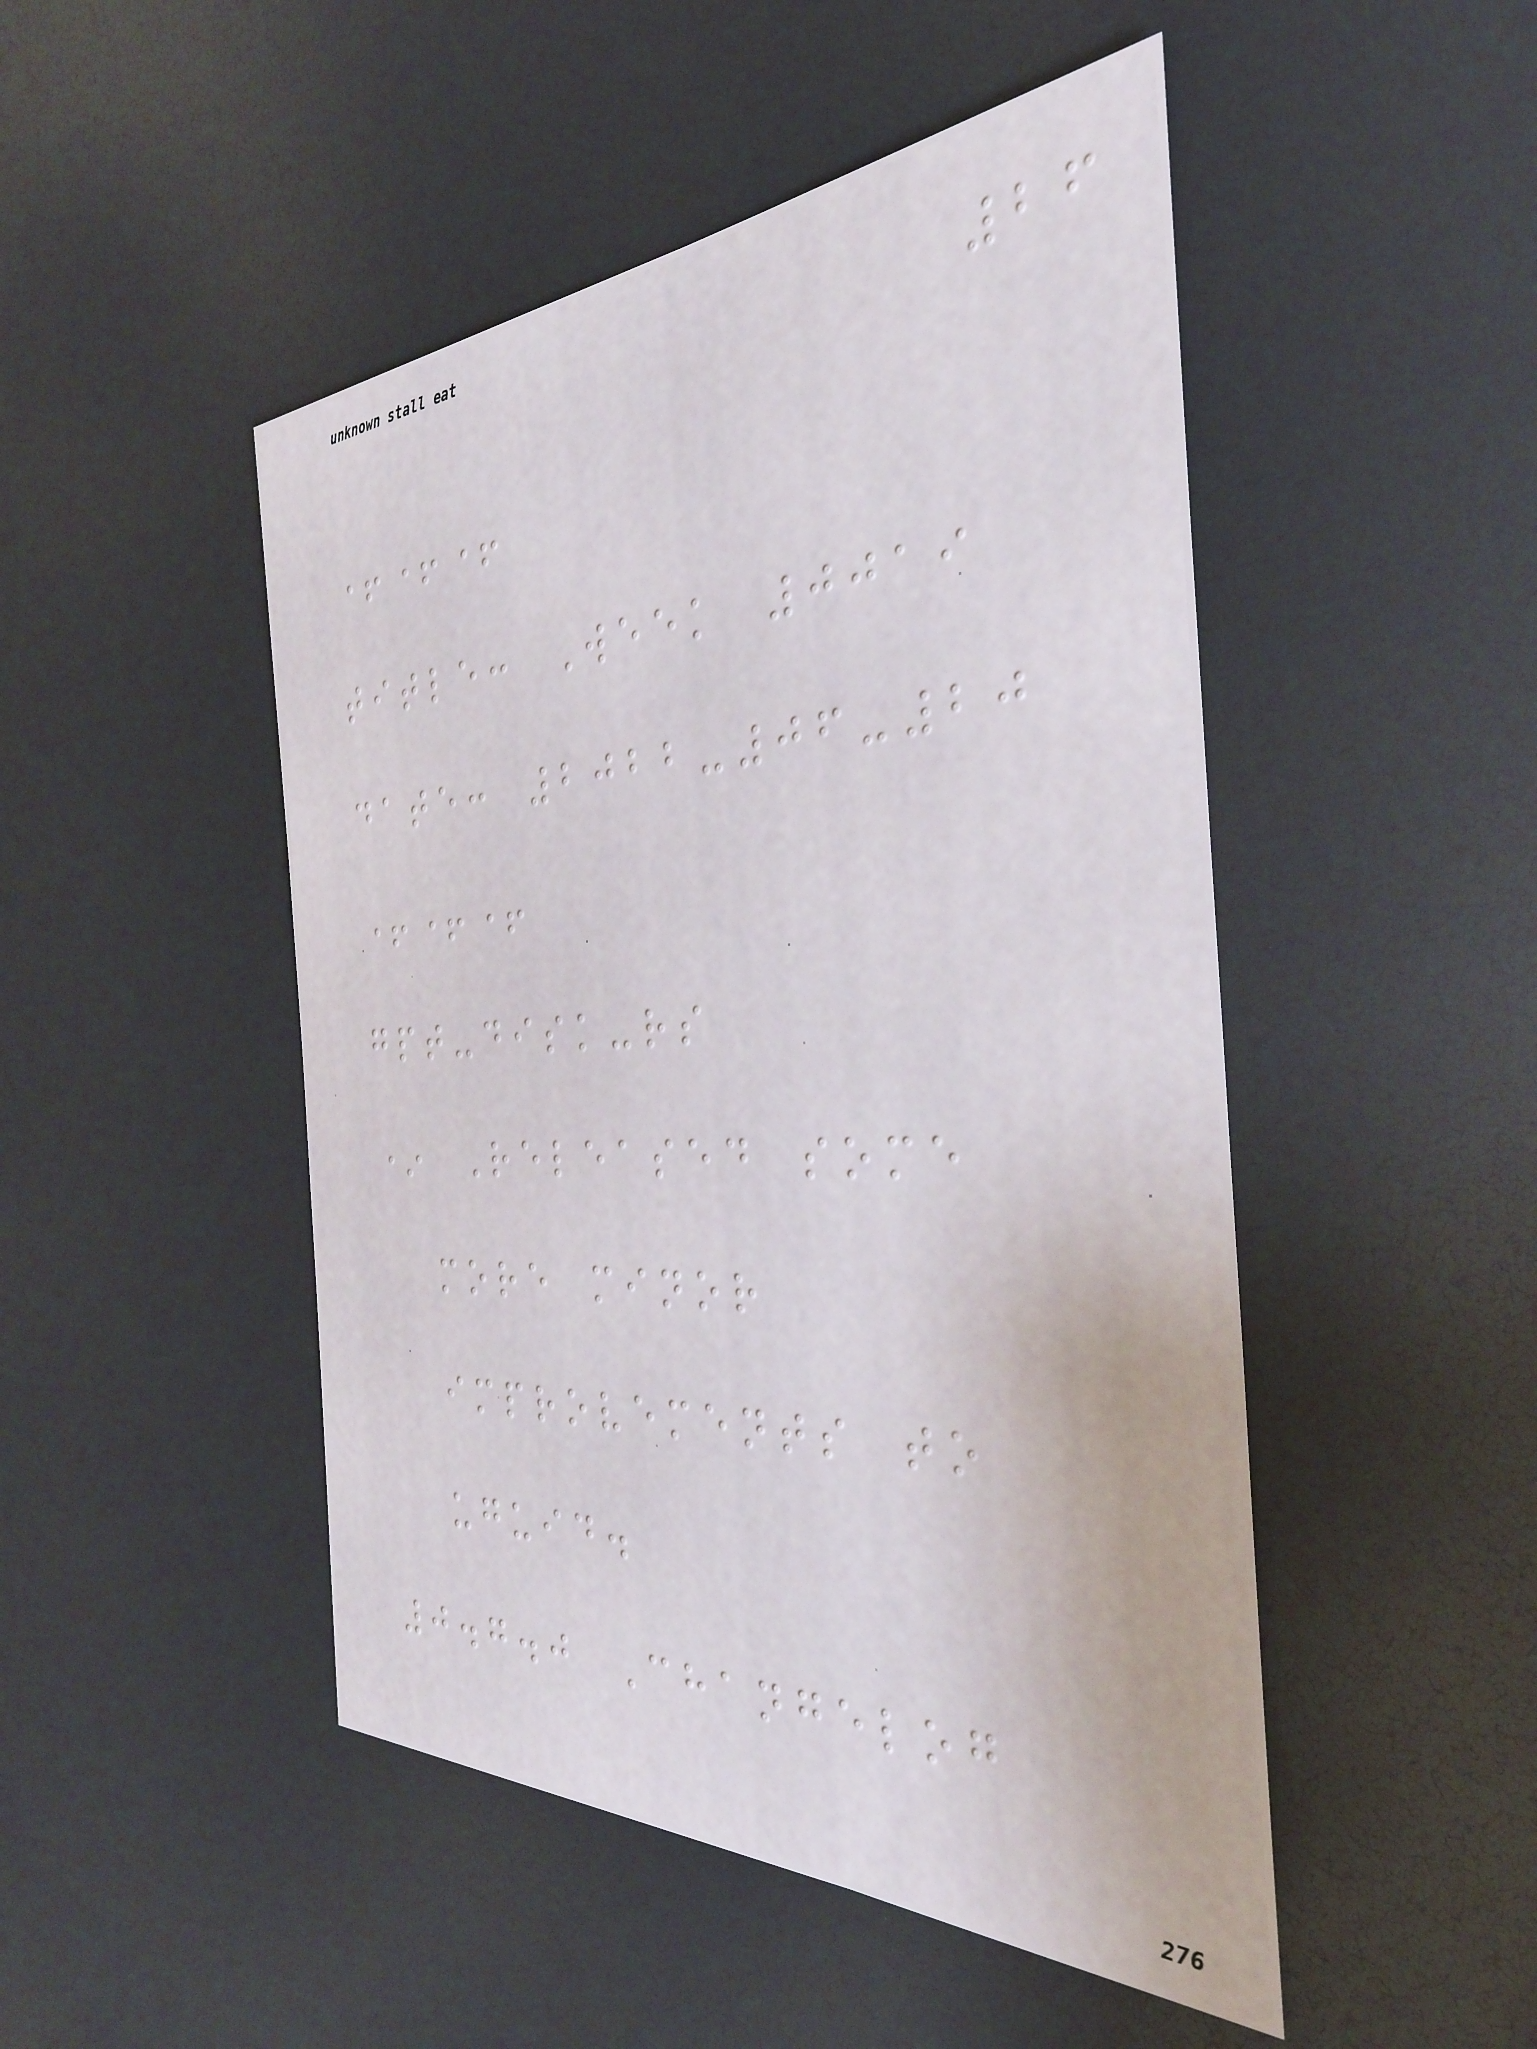26
+++
title: Week 0019
date: 2022-06-20
+++
gpt-disk-rs
* Released some
more minor
improvements to
uguid.
0.7.0 Changelog
